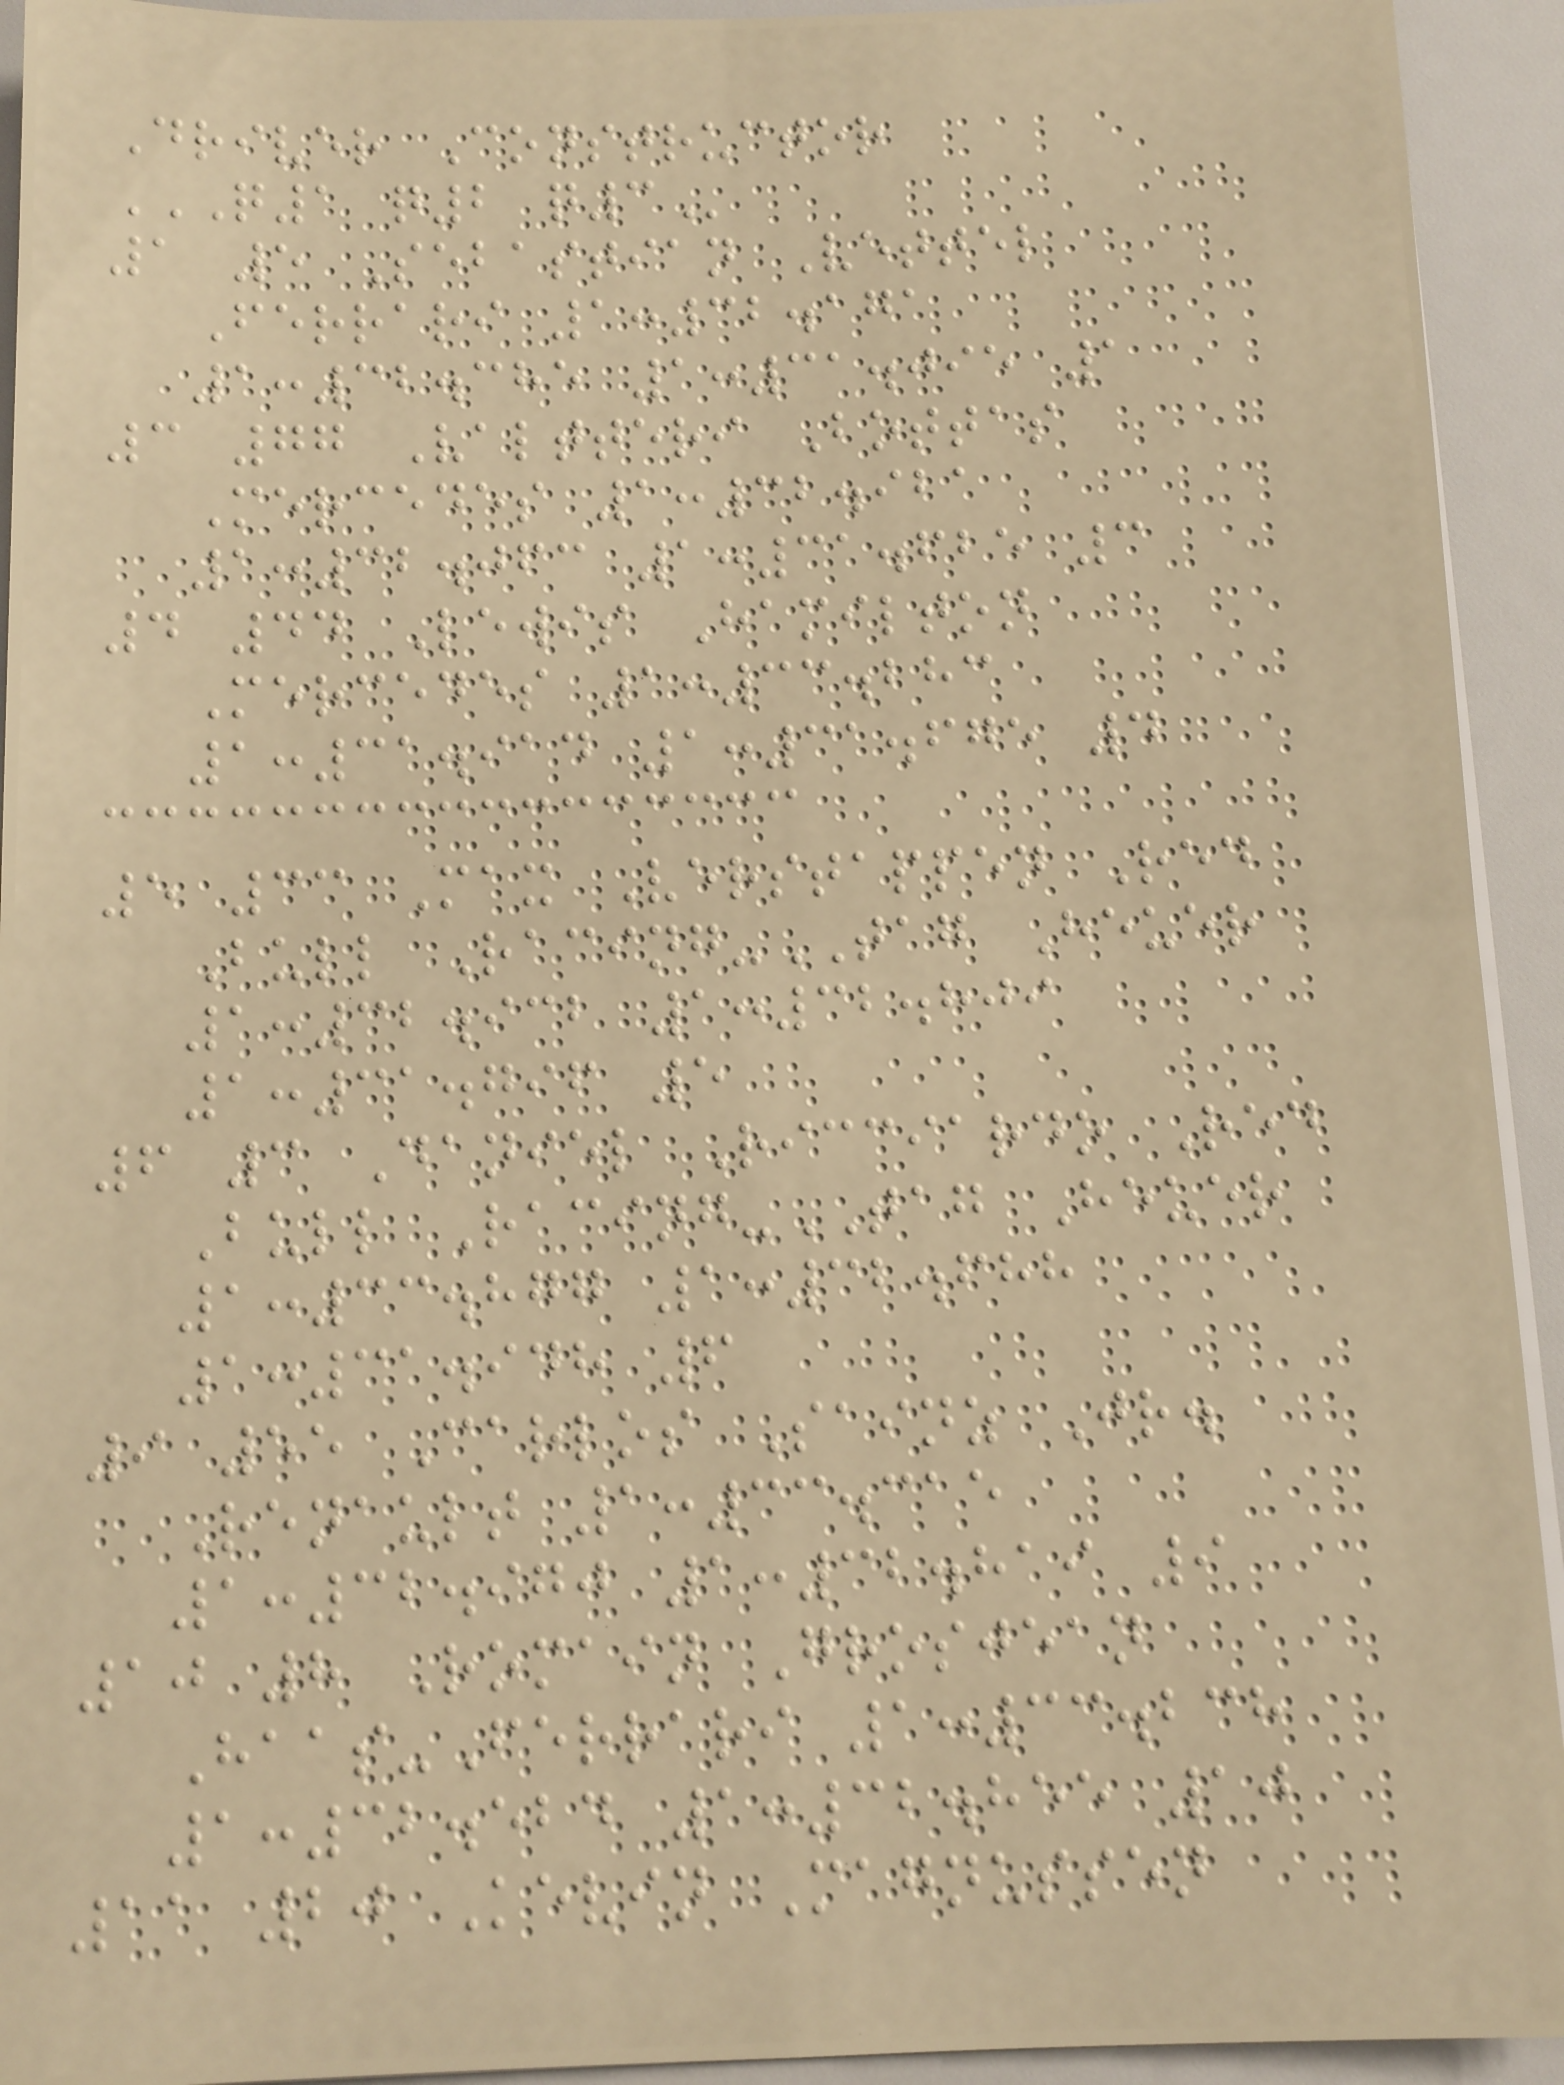Driver Constructor
Q1 Q2 Q3
1 5 Sebastian Vettel
Ferrari 1:32.171
1:32.385 1:31.095 1
3 77 Valtteri Bottas
Mercedes 1:32.921
1:32.063 1:31.625 3
4 44 Lewis Hamilton
Mercedes 1:33.283
1:31.914 1:31.675 4
5 33 Max Verstappen Red
Bull Racing-TAG Heuer
1:32.932 1:32.809
1:31.796 5
6 3 Daniel Ricciardo Red
Bull Racing-TAG Heuer
1:33.877 1:32.688
1:31.948 6
9 55 Carlos Sainz Jr.
Renault 1:33.315
1:32.970 1:32.819 9
10 8 Romain Grosjean
Haas-Ferrari 1:33.238
1:32.524 1:32.855 10
11 20 Kevin Magnussen
